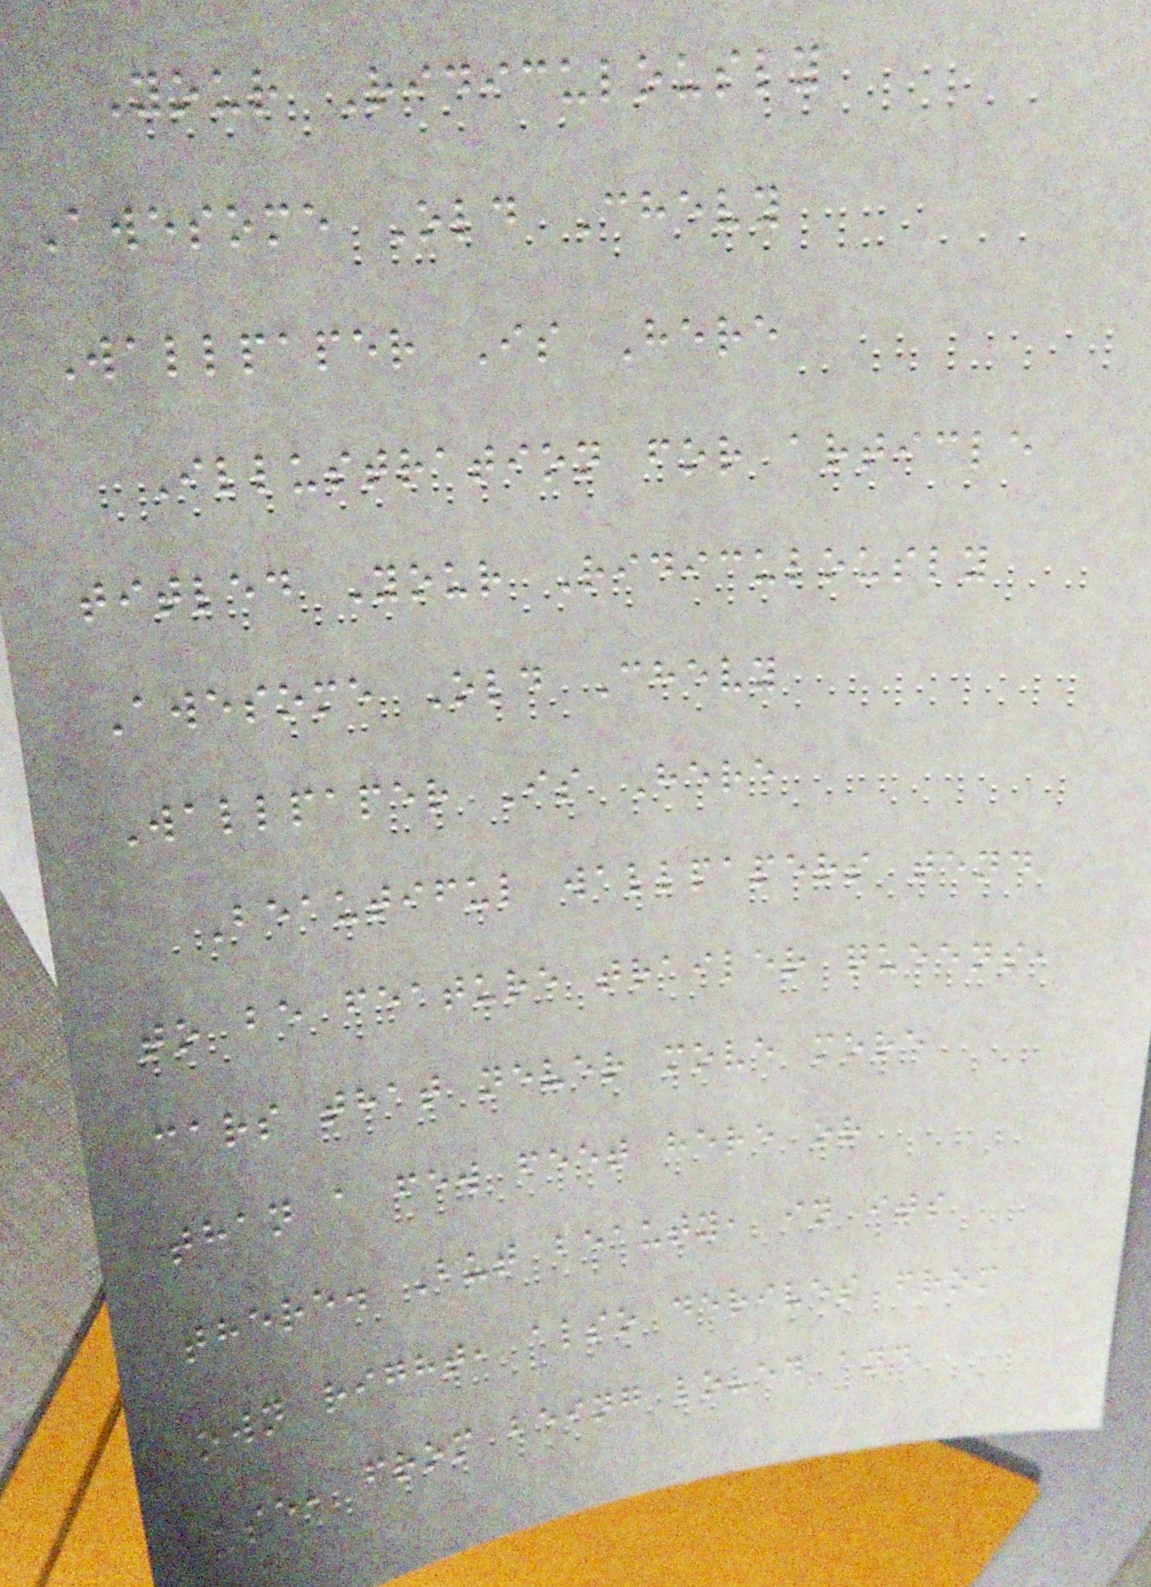Your Ridiculously
Awesome Old Chevy
Wallpaper Is Here
Illustration for article
titled Your Ridiculously
Awesome Old Chevy
Wallpaper Is Here
Beautiful wallpapers tend
to be feature trailer queens,
cars that never move more
than a few feet here or
there. But beauty, in its
own right, also derives from
use, from being loved and
